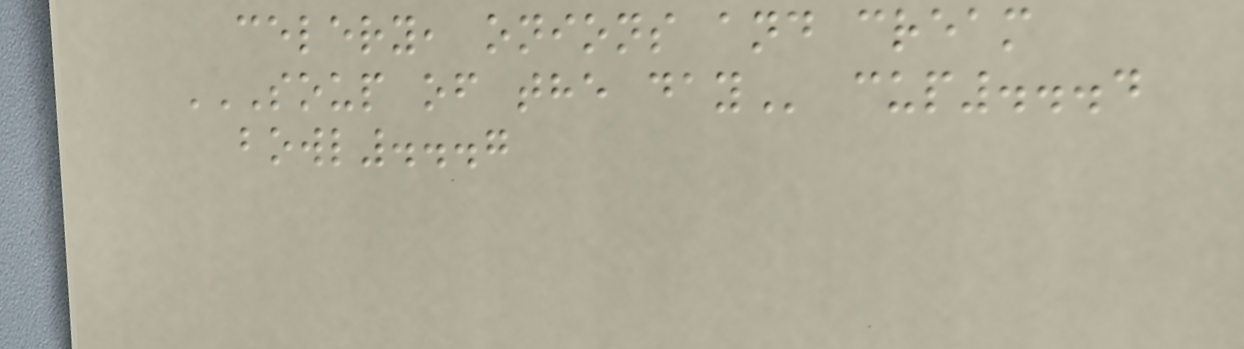celery, onions and cream
SOUP OF THE DAY cup...4
bowl...7
